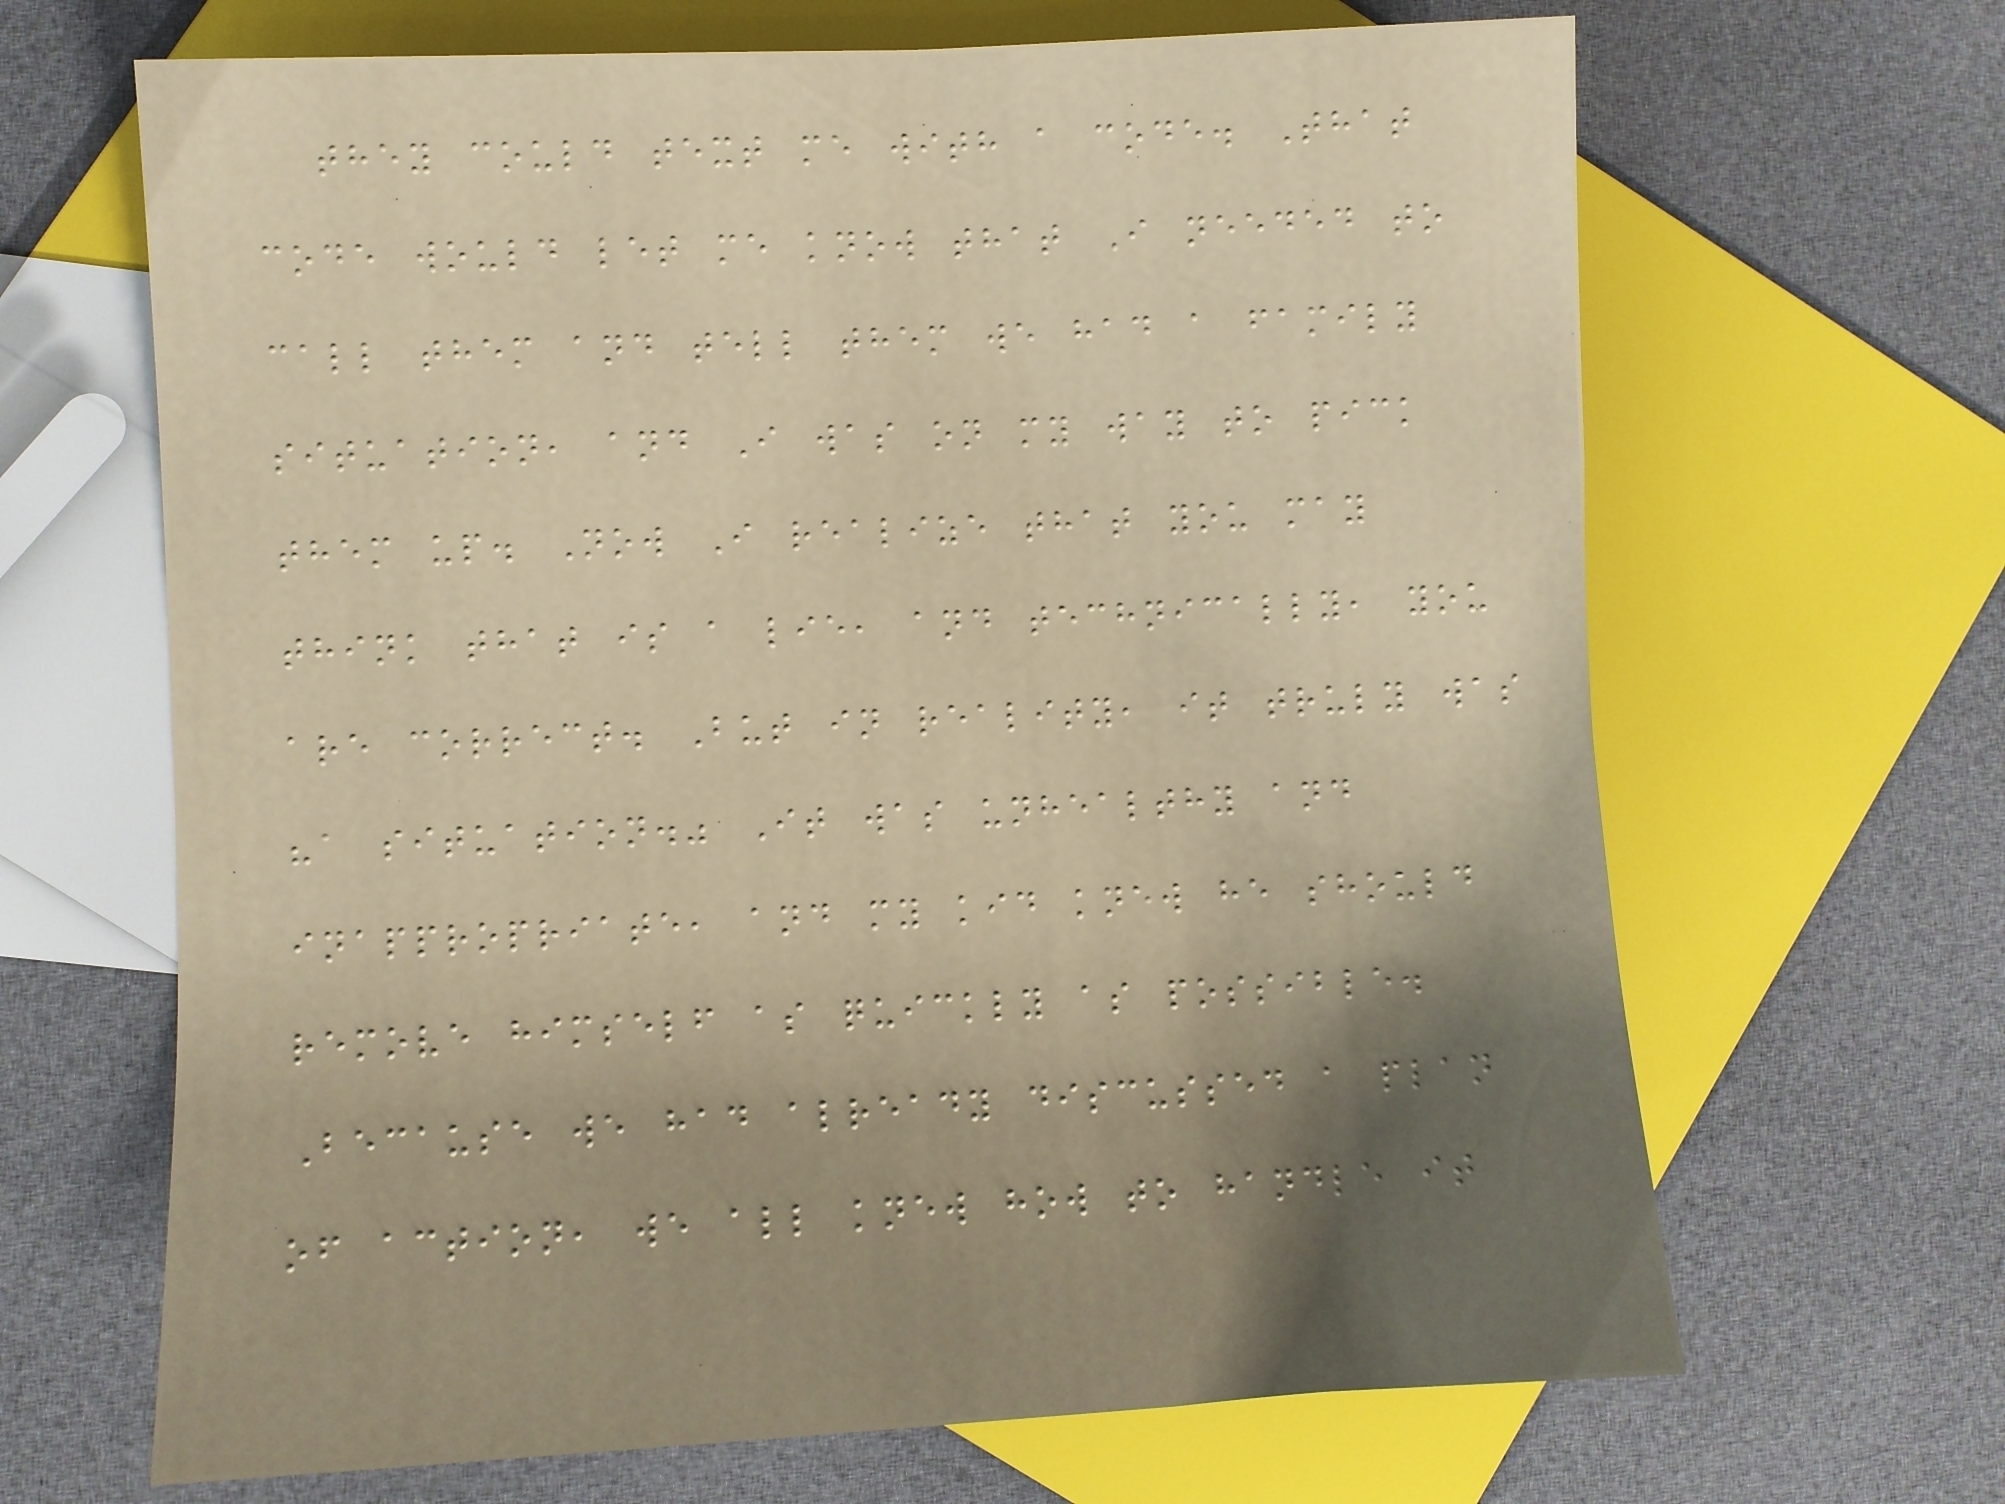they could text me with a code. That
code would let me know that I needed to
call them and tell them we had a family
situation, and I was on my way to pick
them up. Now I realize that you may
think that is a lie, and technically, you
are correct. But in reality, it truly was
"a situation." It was unhealthy and
inappropriate, and my kid knew he should
remove himself as quickly as possible.
Because we had already discussed a plan
of action, we all knew how to handle it
